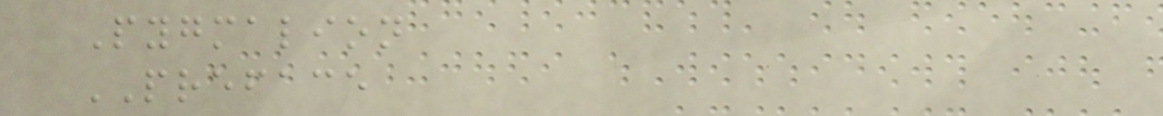Pygmalion
PREFACE
